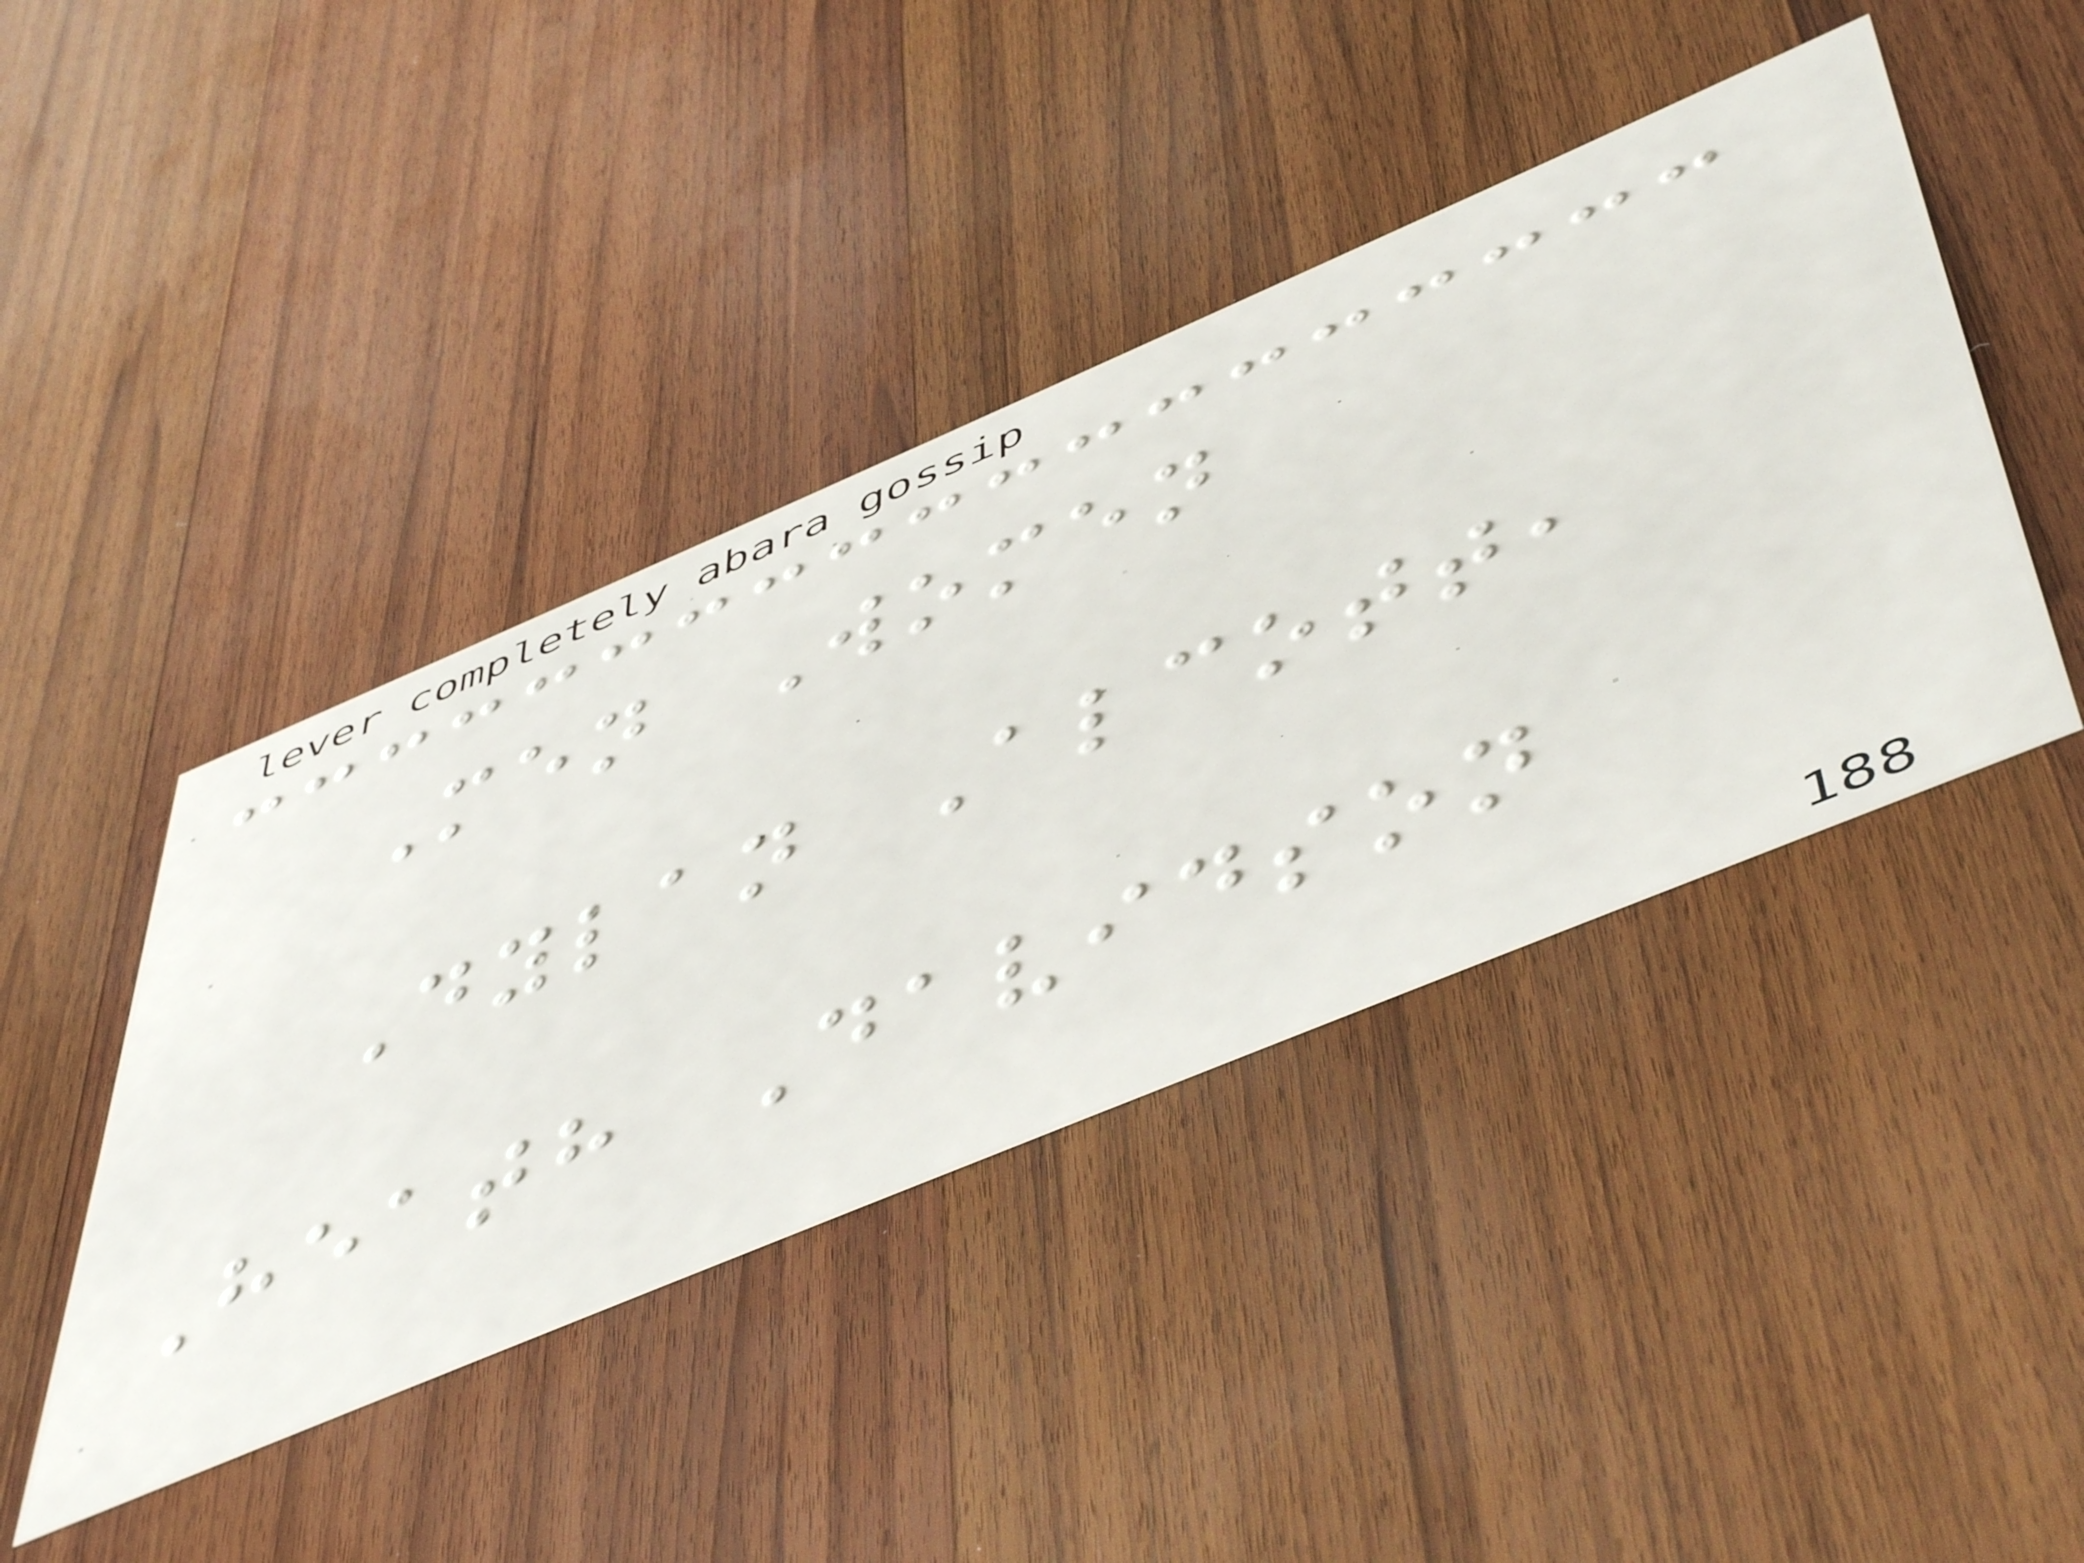Men Women
Dylan Alcott,
Heath Davidson
